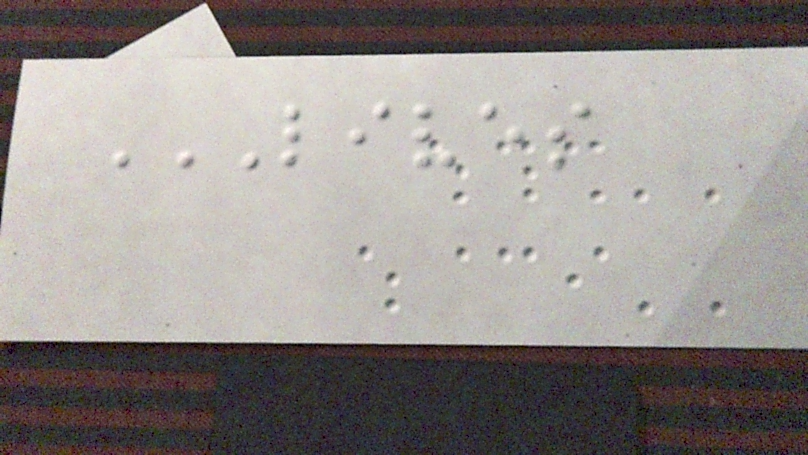LIVES
